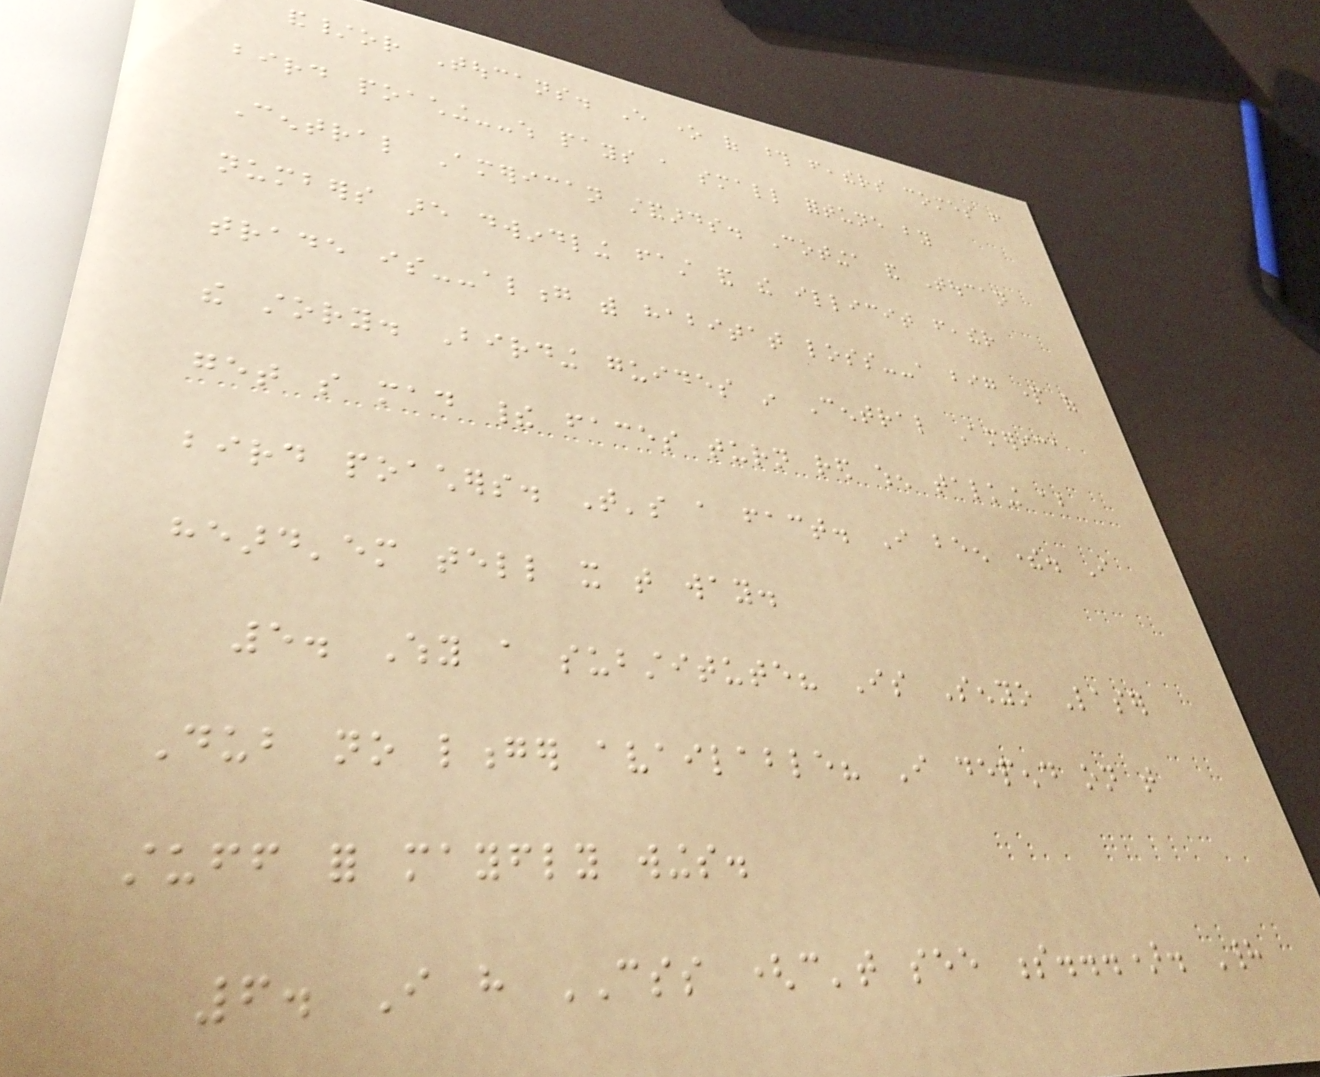and/or Toucans. Every one of those feathers comes from
bird poaching--which pays a small fortune by
Central American standards. Cotinga and Toucan
numbers are dwindling fast and the illicit feather
trade is--along with habitat loss--a big part of
the story. Birding guides in Central America
get so mad their faces turn red when talking about
bird poachers. That's a fact. I been there. I
heard'em tell it that way.
5. Why a substitute? Is Senyo Laser
Dub no longer available? I depend on that
stuff for mayfly wings.
6. I have CSS (can't see s...). Had
